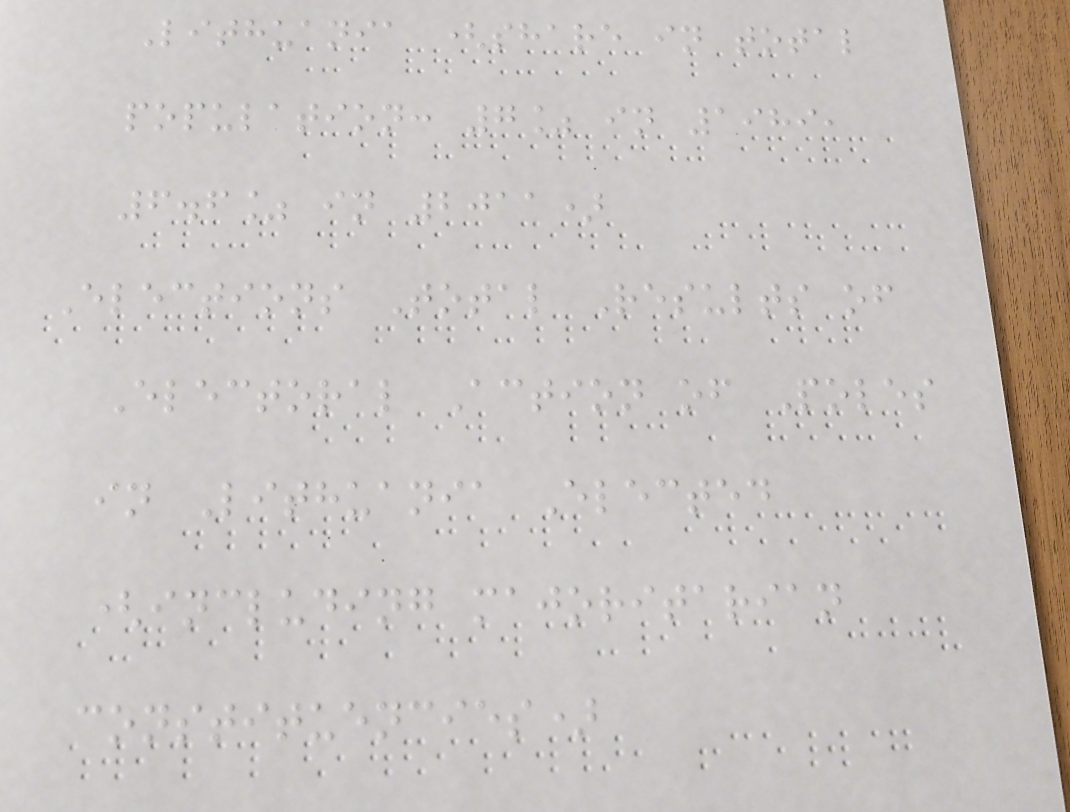Lithuania (share in total
population: 7% in 1989,
6.6% in 2011)
Elections Total Results of
Electoral Action of Poles
in Lithuania Elected
(including majoritarian
constituencies)
